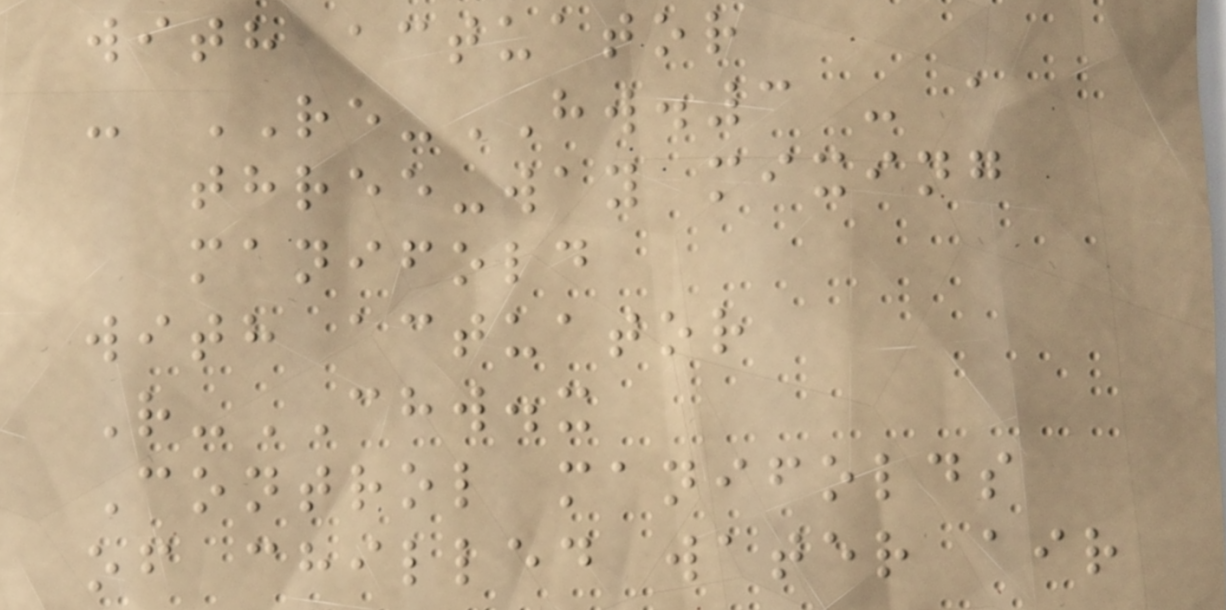with actuator
- RE-HW.3 - a
three-way mixing
manifold
with actuator
R-CHW.x
Control manifolds
of chilled water air
